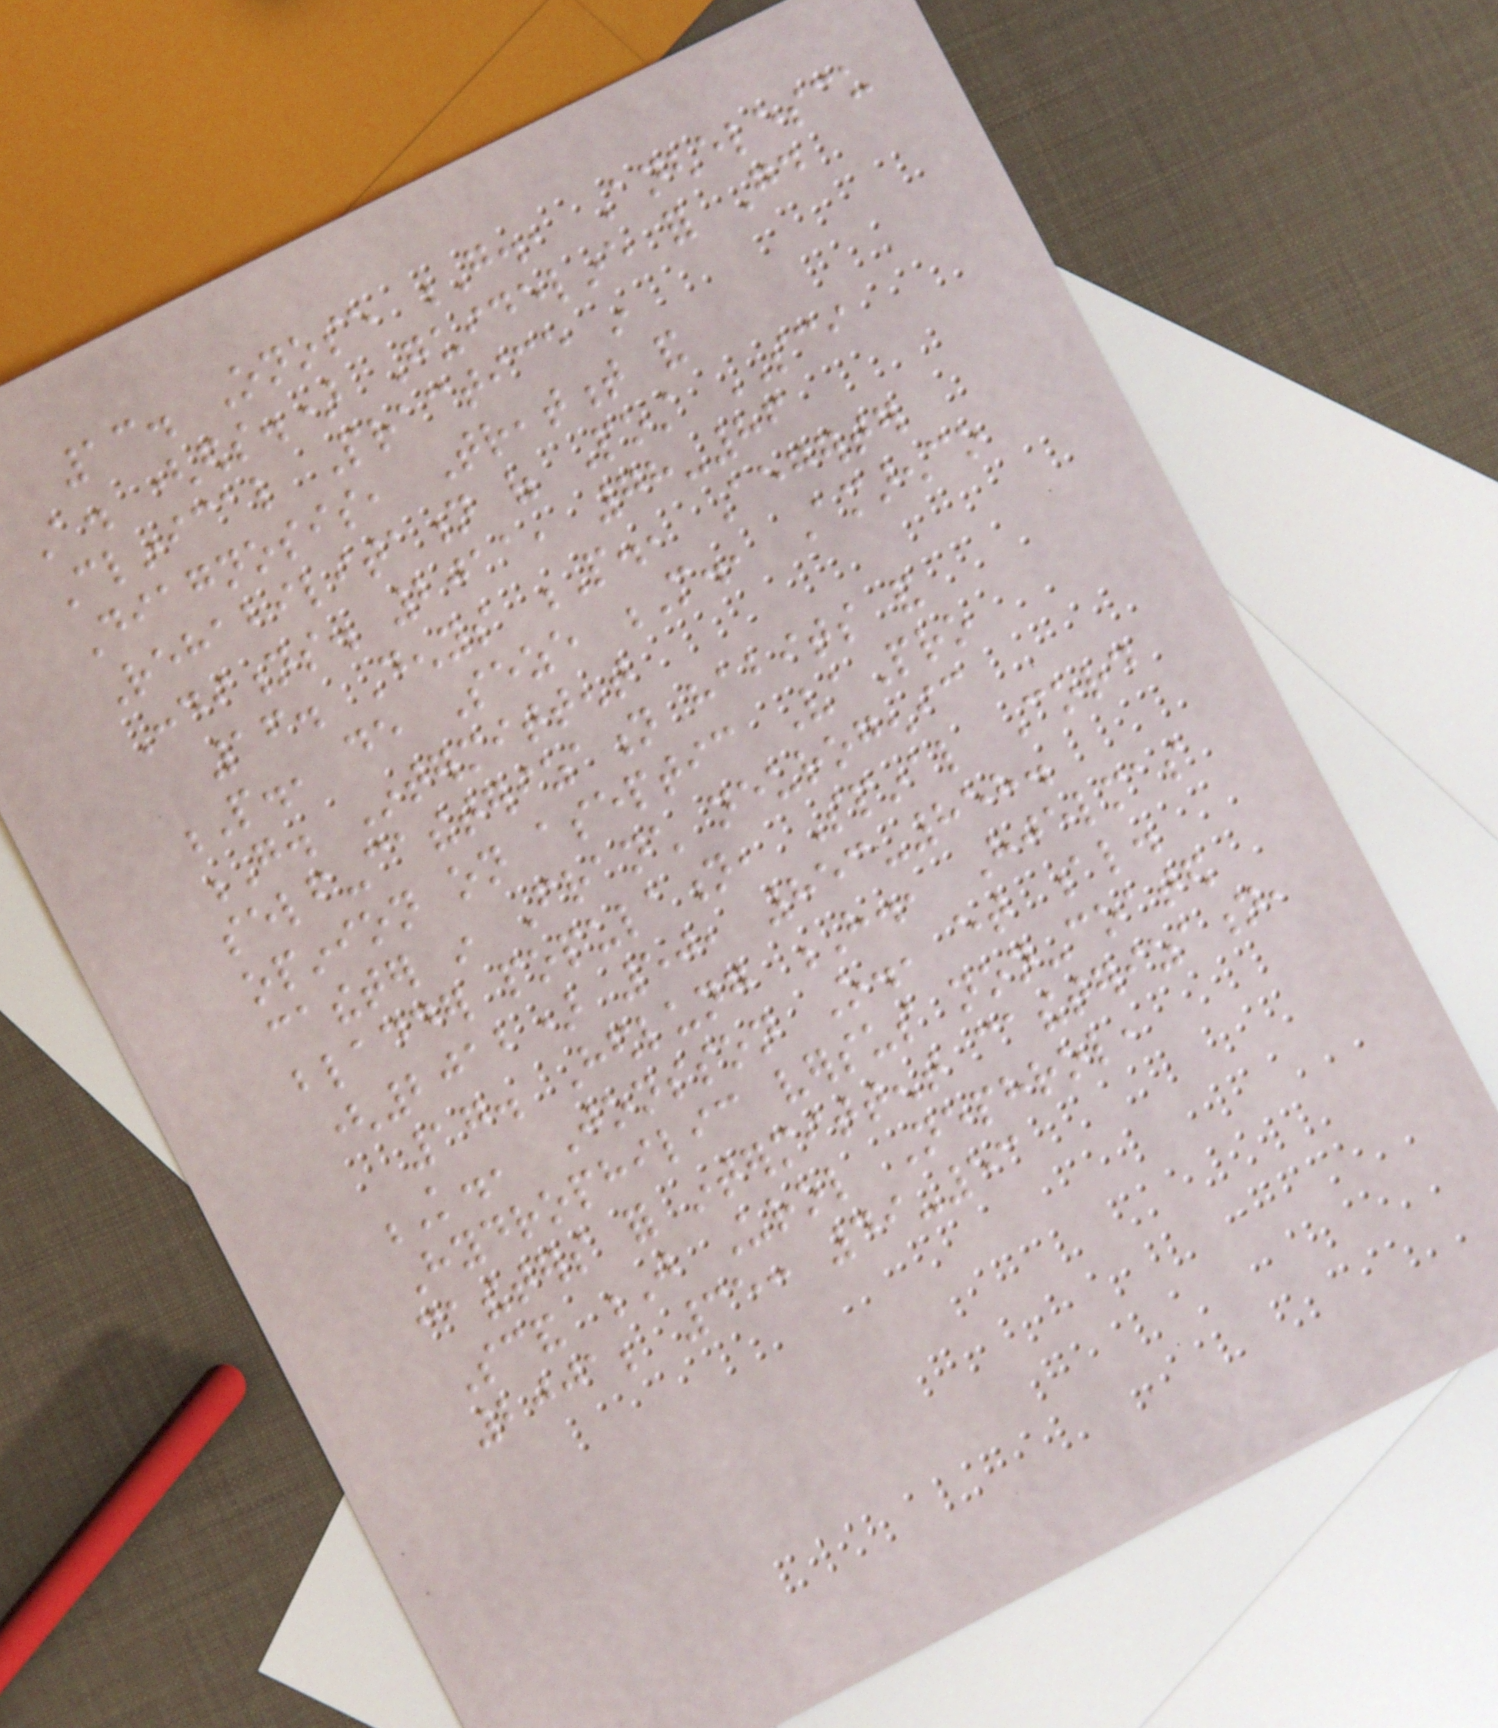13. Onose G., Anghelescu
A. (eds.) Guideline for Good
Clinical Practice in
Diagnosis, Treatment and
Rehabilitation of Post SCI
Conditions. 2011, 78-86
16. Denys P., Aegerter
P., de Seze M., Amarenco
G. Intermittent
self-catheterization habits and
opinion on aseptic VaPro
catheter in Franch neurogenic
bladder population, Spinal Cord
(2012) 50, 853-858.
17. Hedlung H., Hjelmas
K., Jonsson O., et al.
Hydrophilic versus non-coated
catheters for intermittent catheterization,
Scand J Urol Nephrol,
2001; 35: 49-53
